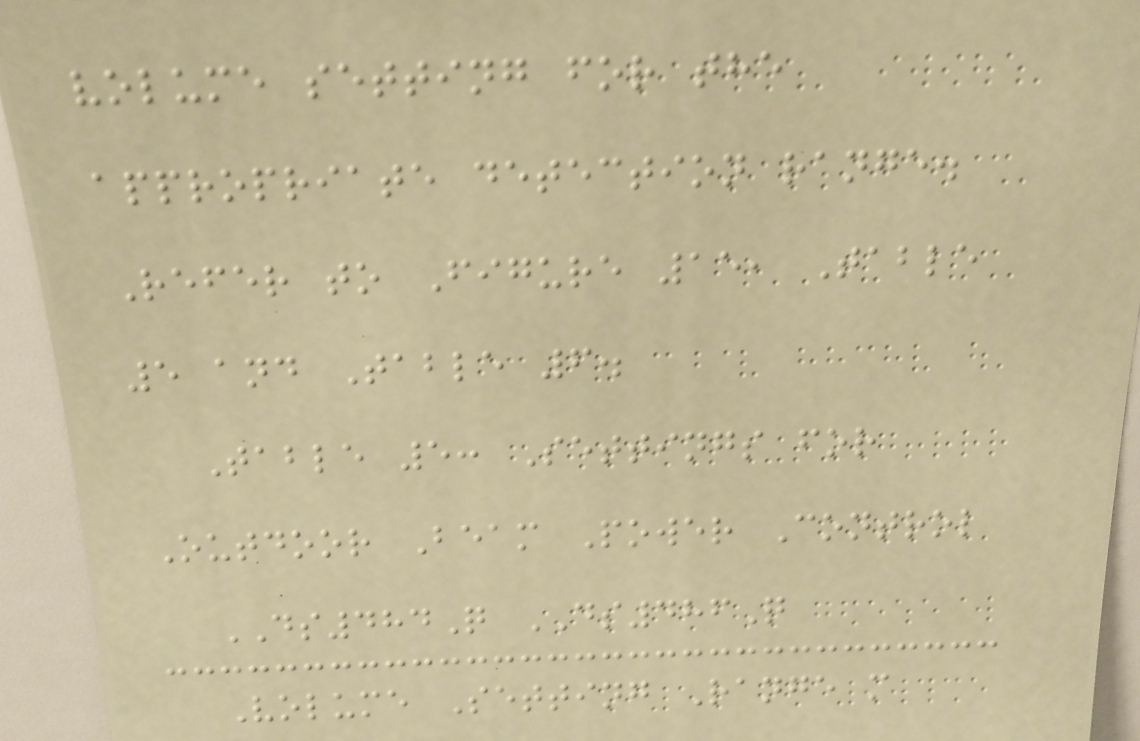volume setting for the
appropriate detection range.
Refer to Figure 15, Table
5 and Table 6.
Table 5: Settings for
Outdoor Beam Power Control
DS484Q DS486Q
Volume Setting Range m
